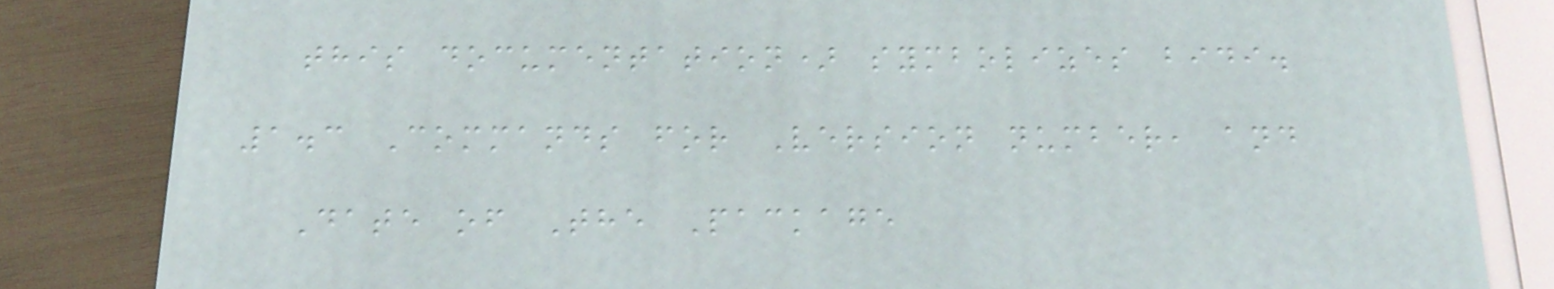this documentation) symbolizes bidi.
1.3 Commands for Version number, and
Date of The Package
